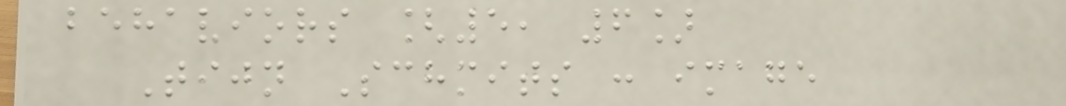behaviors [5, 6]
Tijn Schmits : image
